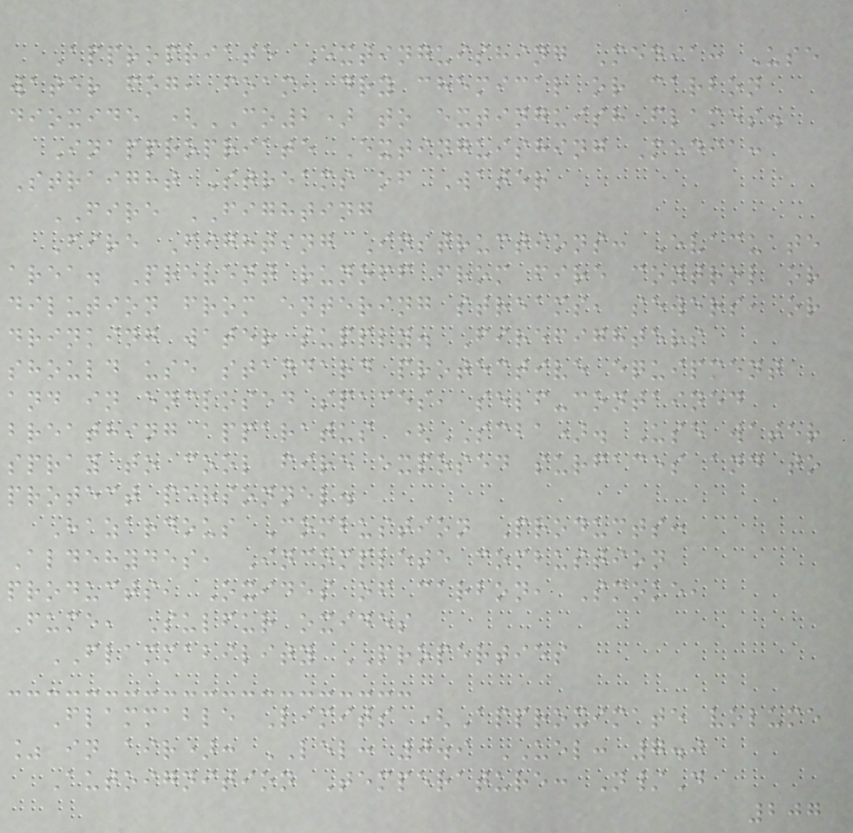Appropriate Extinguishing Media: Use
water fog, foam, dry chemical or carbon
dioxide (CO2) to extinguish flames.
Inappropriate Extinguishing Media:
Straight Streams of Water
FIRE FIGHTING
Fire Fighting Instructions: Evacuate
area. Prevent runoff from fire control or
dilution from entering streams, sewers, or
drinking water supply. Firefighters
should use standard protective equipment
and in enclosed spaces, self-contained
breathing apparatus (SCBA). Use water
spray to cool fire exposed surfaces and to
protect personnel.
Hazardous Combustion Products:
Aldehydes, Incomplete combustion
products, Oxides of carbon, Smoke,
Fume, Sulfur oxides
FLAMMABILITY PROPERTIES
Flammable Limits (Approximate volume
% in air): LEL: 0.9 UEL: 7.0
Autoignition Temperature: N/D
207
